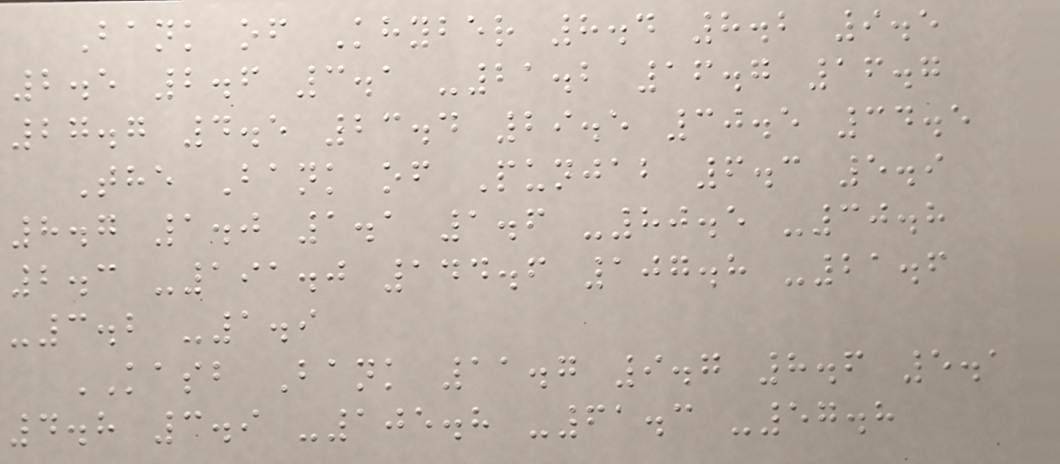Bank of Khyber 8.4 8.2 9.5
2.5 2.6 3.1 -21.2 16.7 16.7
27.7 4.5 23.4 29.5 30.5 34.5
The Bank of Punjab 6.3 5.9
8.7 1.0 1.1 1.6 -80.5 -30.8
2.3 -191.0 144.6 107.8 -21.6
-3.2 -1.9
KASB Bank 11.7 9.7 8.6 5.1
4.8 3.9 -105.8 -61.3 -57.8
